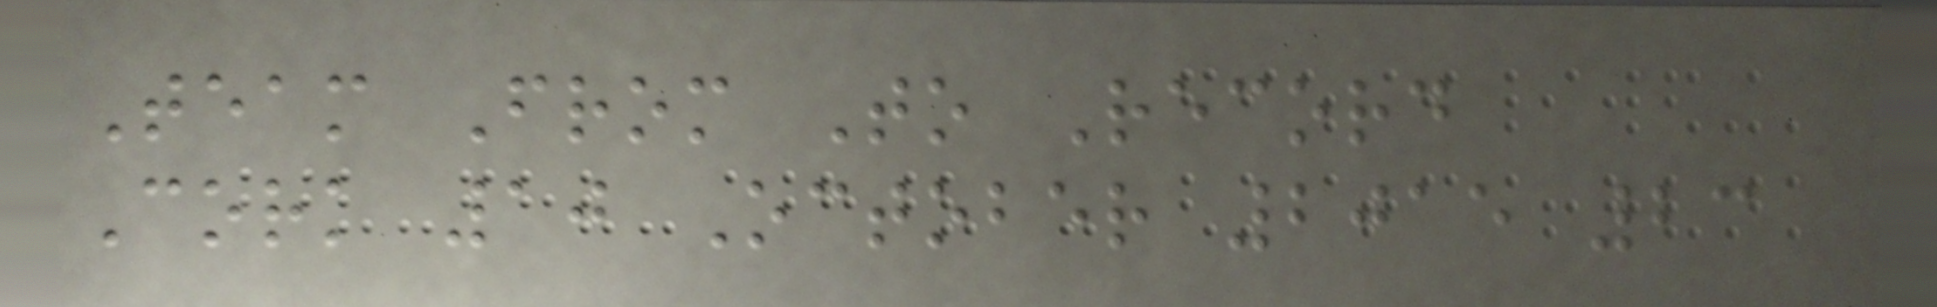Team From To Record
Cork 10 October 2015 23
